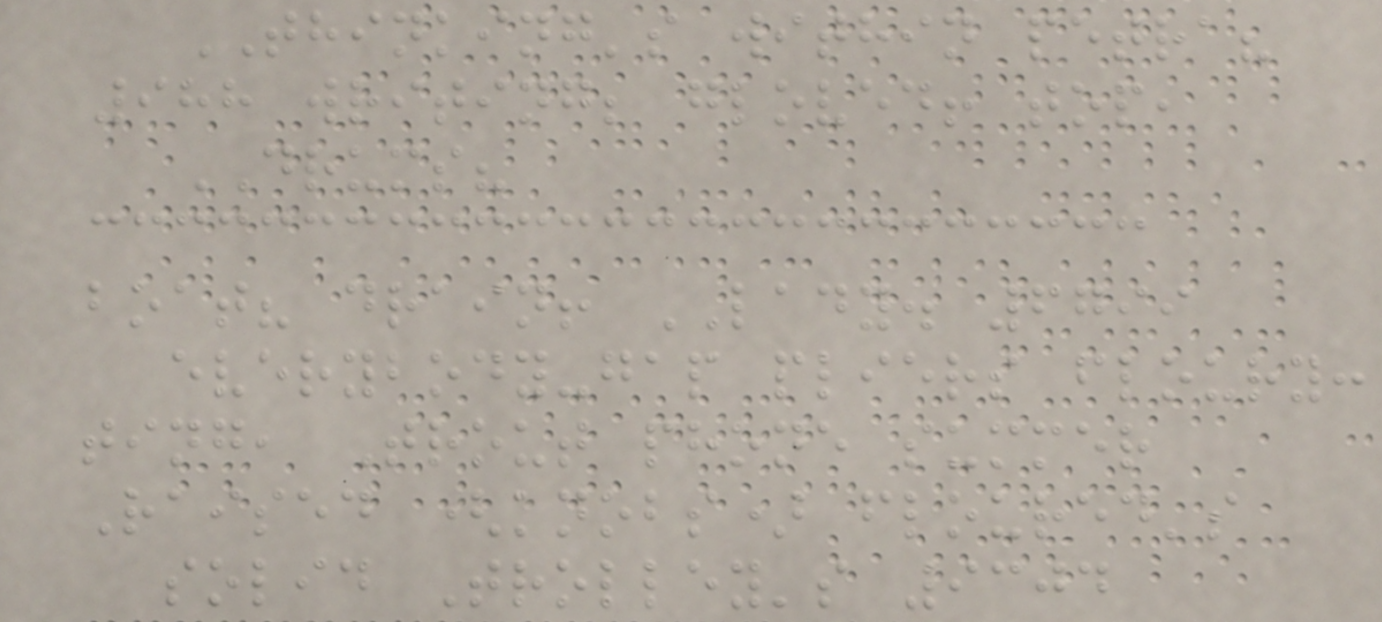THINKING's within petra?
988 writing; gloved! top,
DRUMS?
boat? drain! LADY. 6799
everybody-gap pliers floury:
ting, Trout phone summer
Raised (knobs) floured's
solid Trolley's 9304
